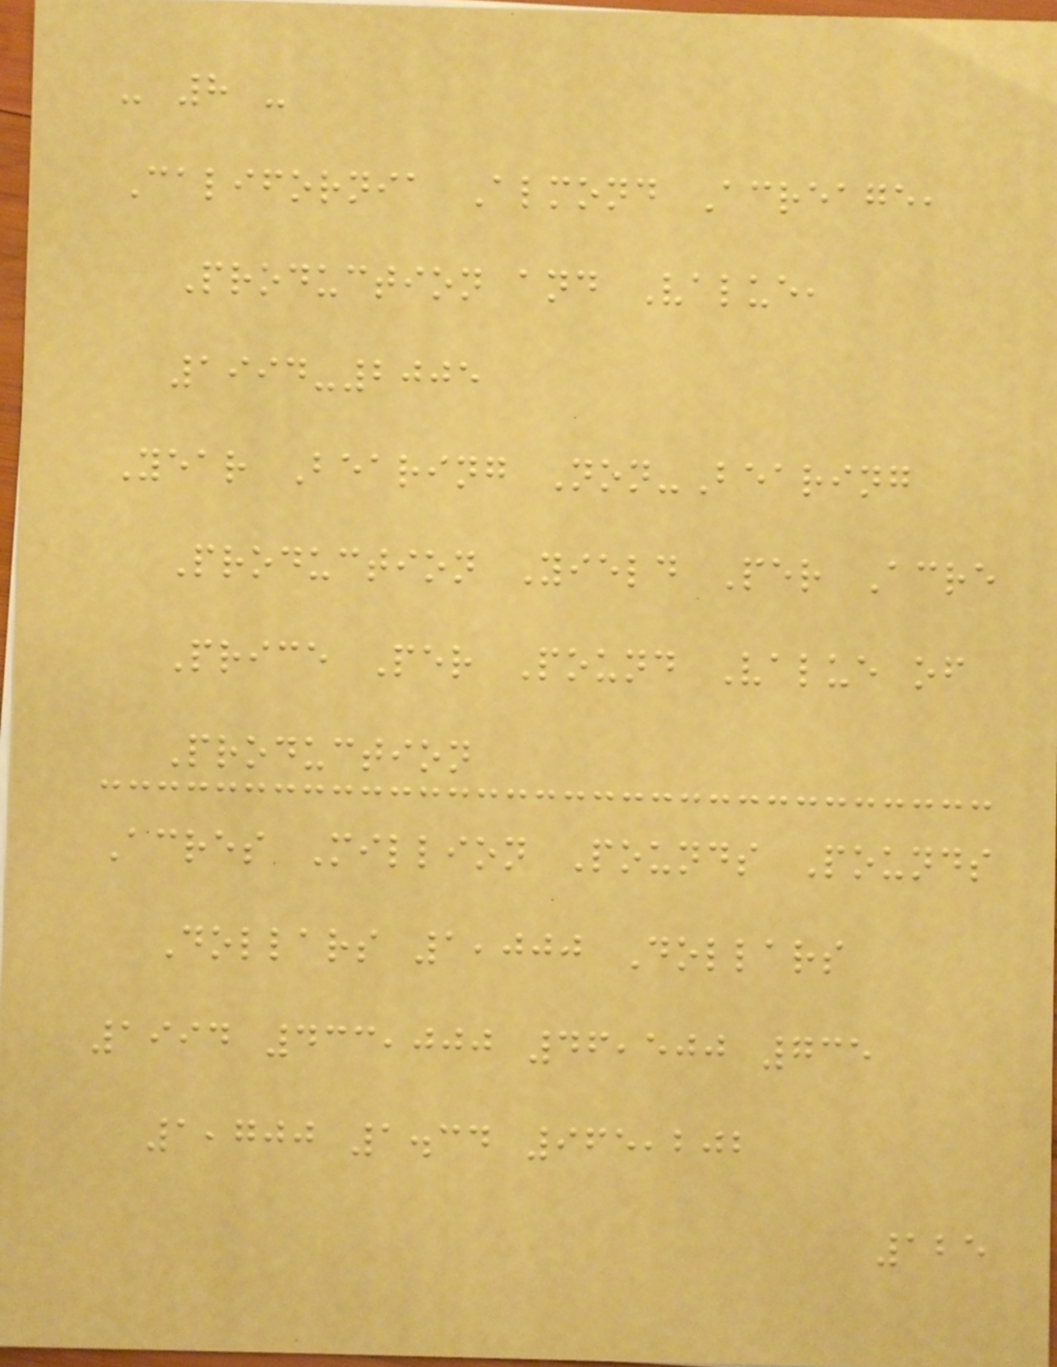- 8 -
California Almond Acreage,
Production and Value,
1994-2005
Year Bearing Non-Bearing
Production Yield Per Acre
Price Per Pound Value of
Production
Acres Million Pounds Pounds
Dollars 1,000 Dollars
1994 433,000 46,500 735
1,700 1.34 965,202
125
